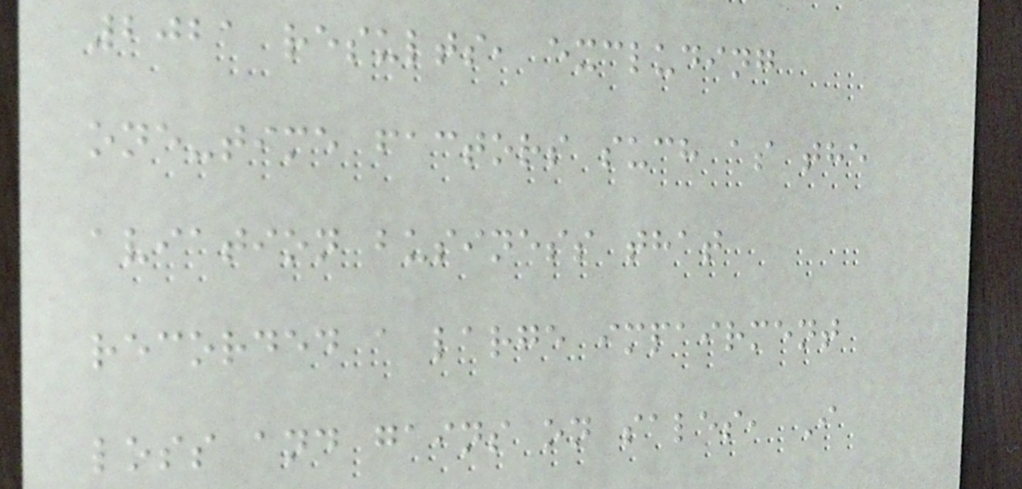2021 results, excluding
one-time factors such as the
aviation business that
recorded a large impairment
loss and gains on sales, I
